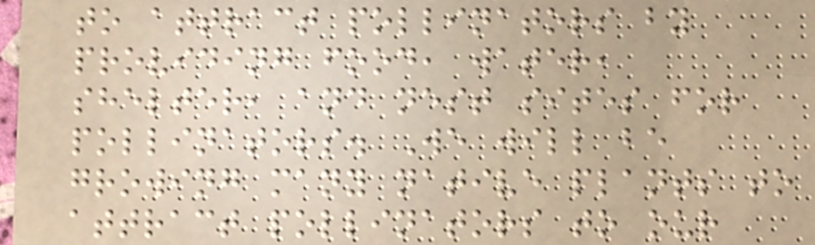to attract pollinators by
providing food, water,
shelter, and nest sites for
pollinators. We will be
growing many native plants to
attract pollinators to our
